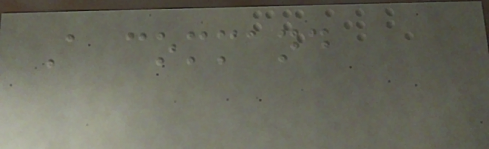A command
